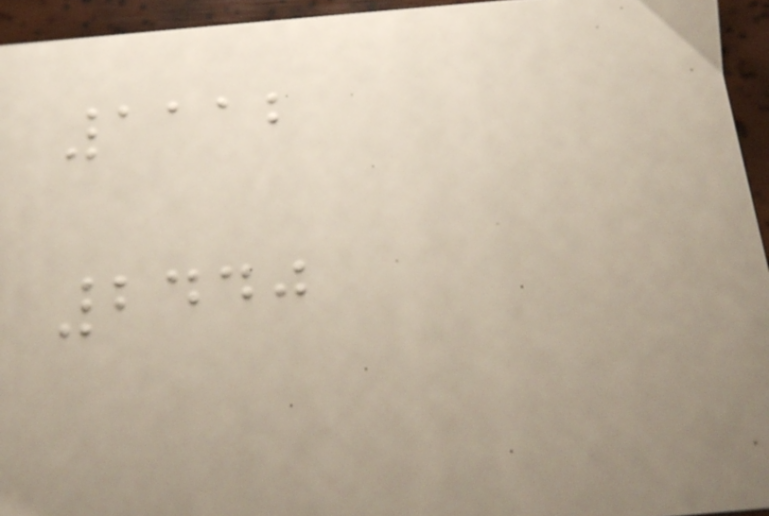1112
2440
